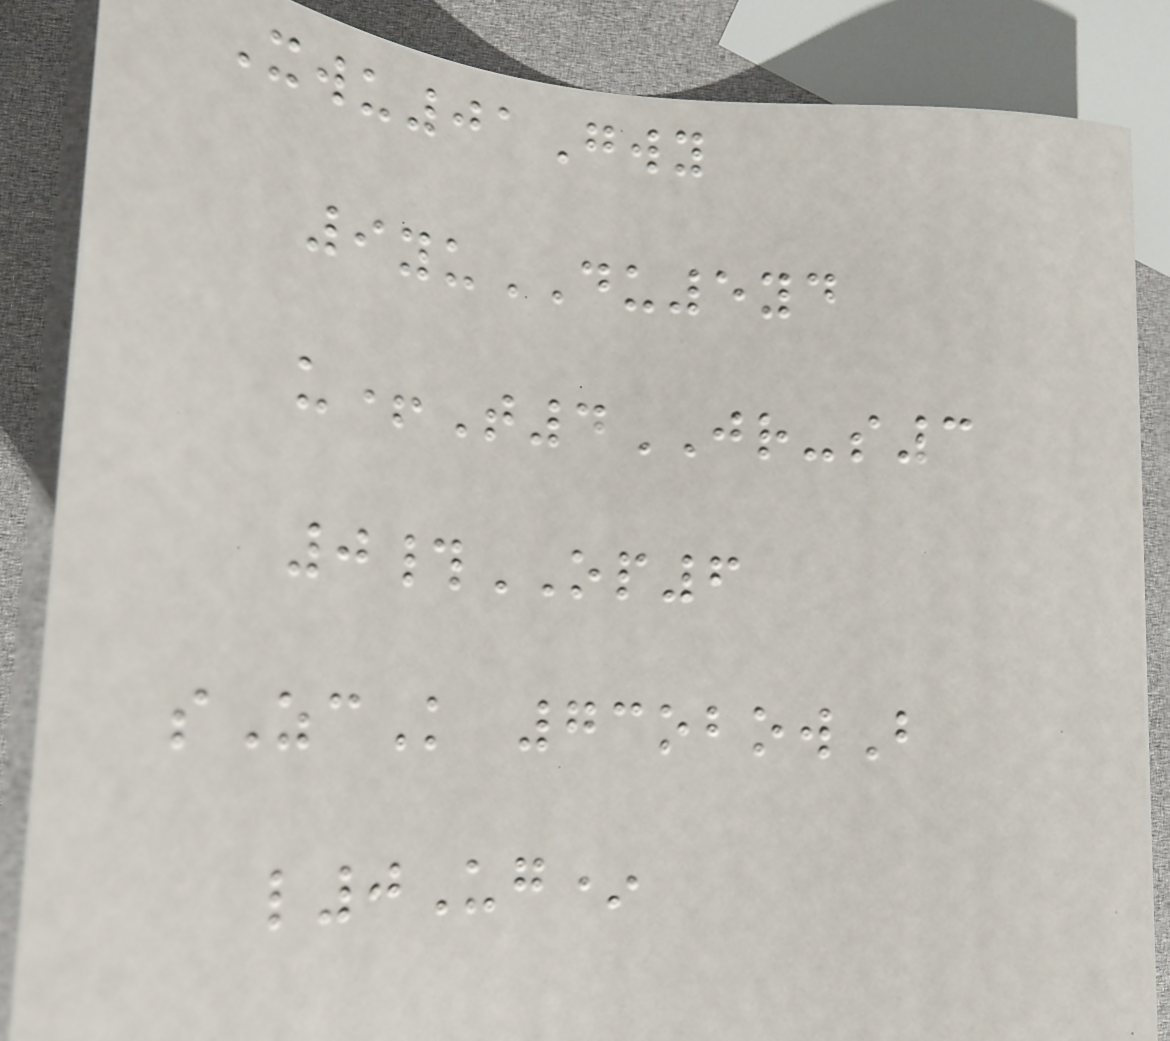Xwu01Gwy
9yuDU5yd
u+T4JR-s3
0#OP6
sZcK 73obowB
l0Ug*
